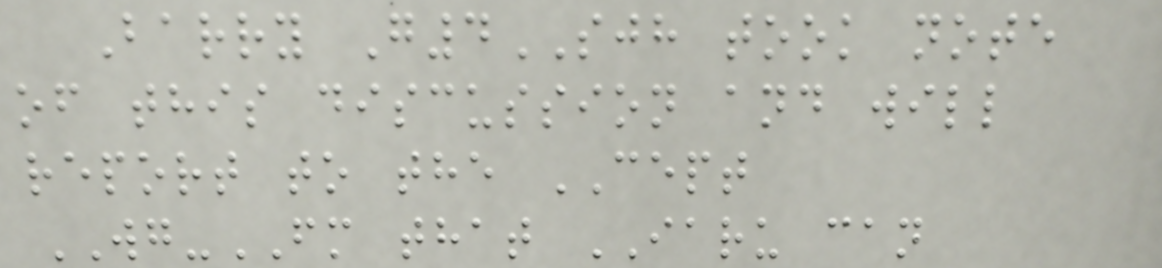Barry G4SJH took note
of this discussion and will
report to the CEPT
WG-FM that IARU can
